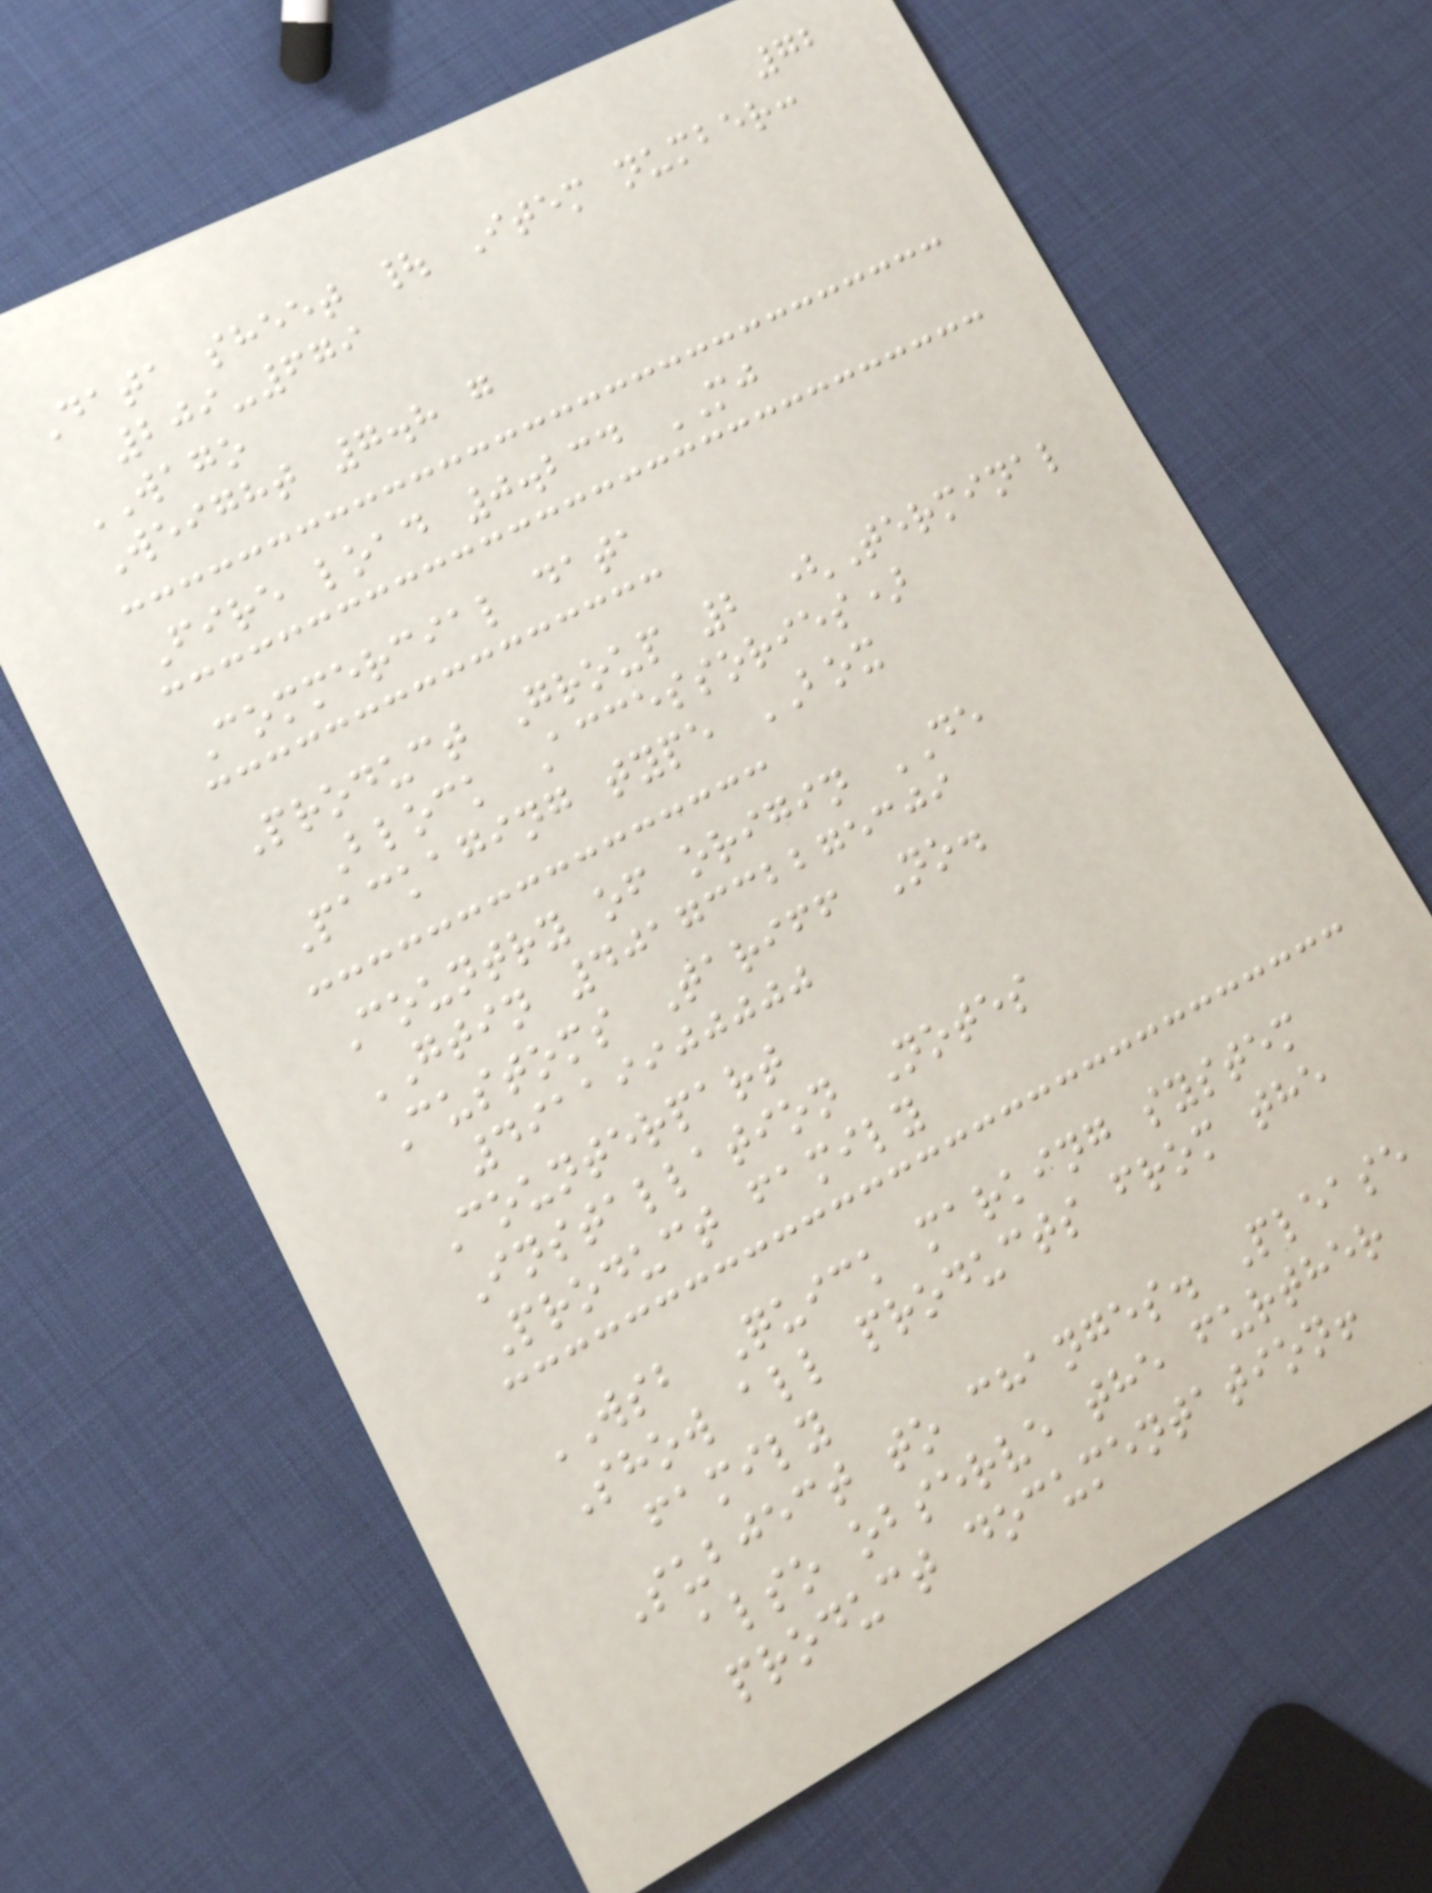72
Data sheet | Item number:
209-679
WAGO
Weight 7.8 g
Fire load 0.234 MJ
Commercial data
Product Group 2 (Terminal
Block Accessories)
Packaging type BOX
Country of origin DE
GTIN 4017332275309
Customs Tariff No.
49119900000
Counterpart
Installation Notes
Product family
WSB Quick marking system
Show all products from the
family
Subject to changes. Please
also observe the further
product documentation!
